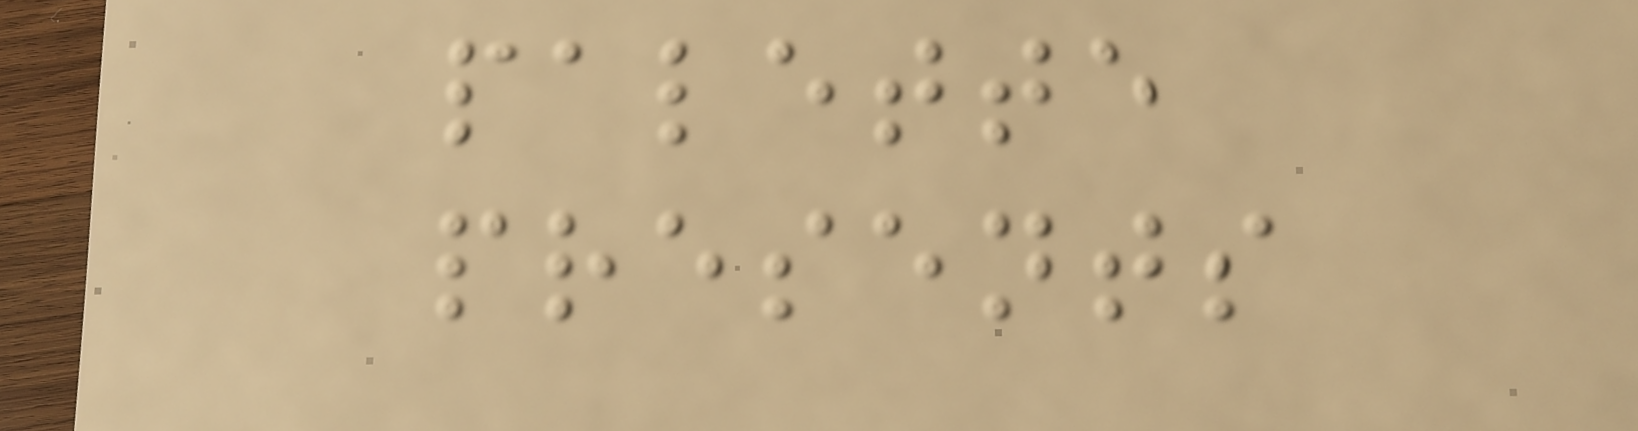palette
presents
